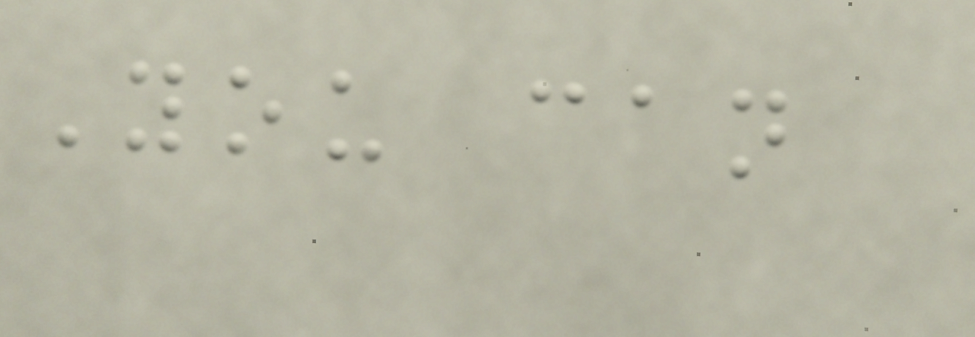You can
